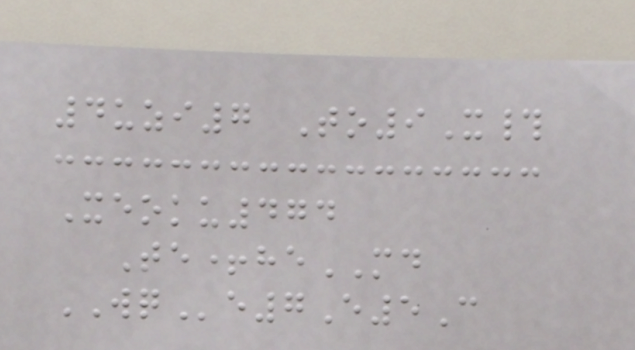4uzi7 To9X#
Xeoku474
Te+heMD
WQe7E5C
